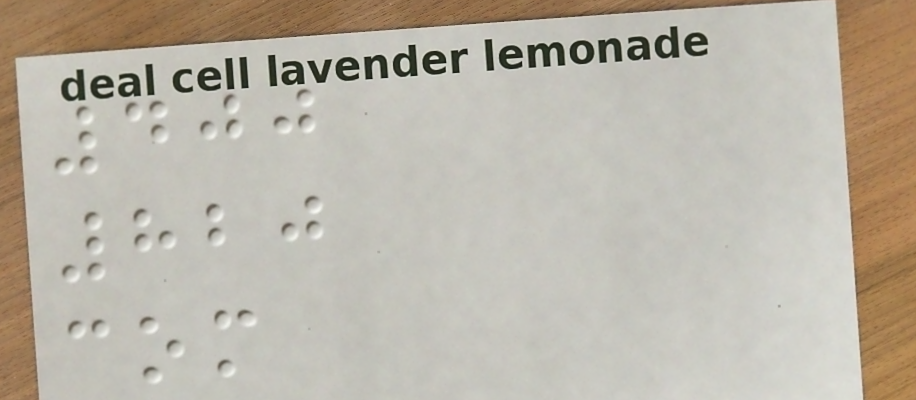400
820
com
